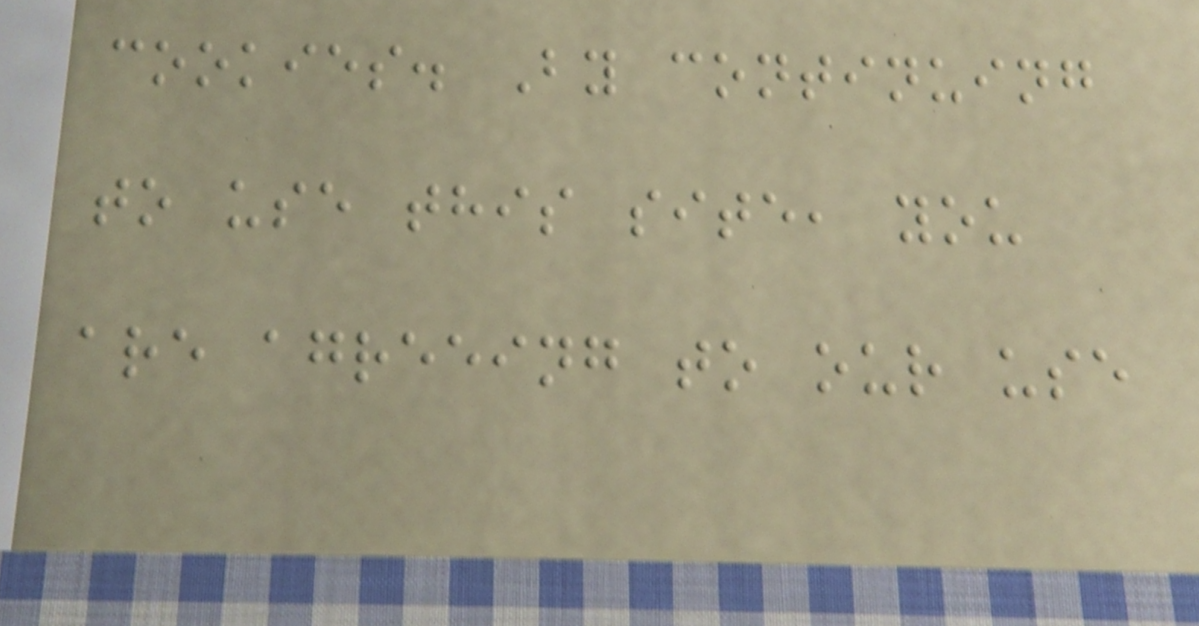cookies. By continuing
to use this site, you
are agreeing to our use
